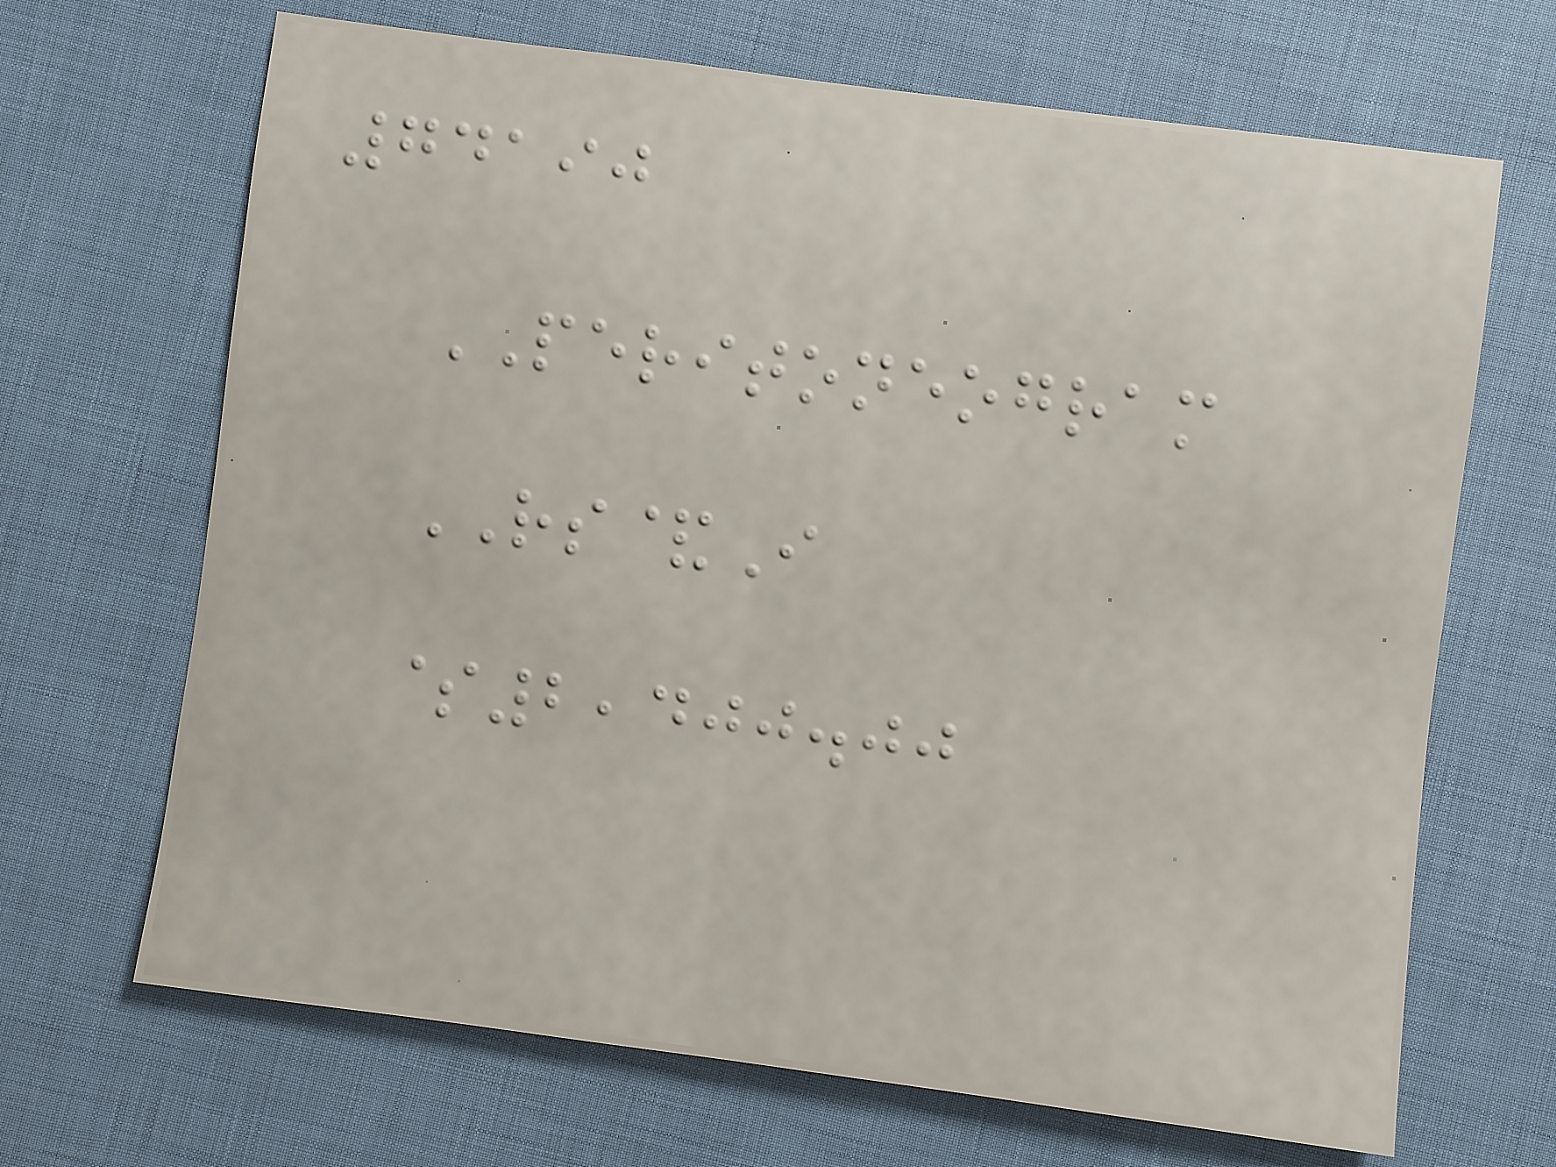74190
PERITONEOGRAM
RS&I
$2,400.00
